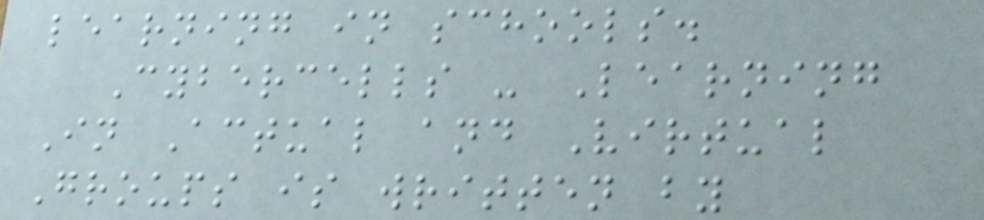learning in schools.
Cybercells - Learning
In Actual and Virtual
Groups is written by
